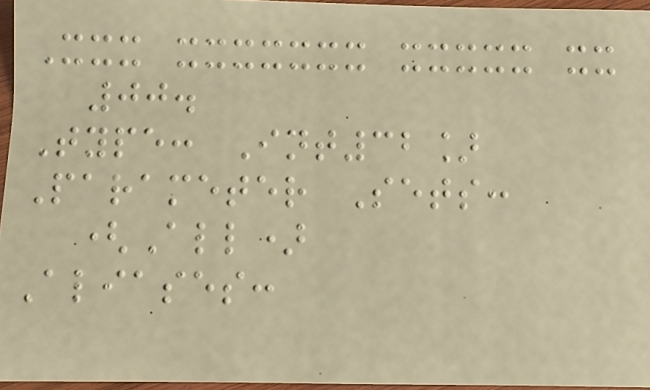Xxx xxxxxxx xxxxx xx
00.
Type: Int32]
Parameter Sets:
(All)
Aliases:
